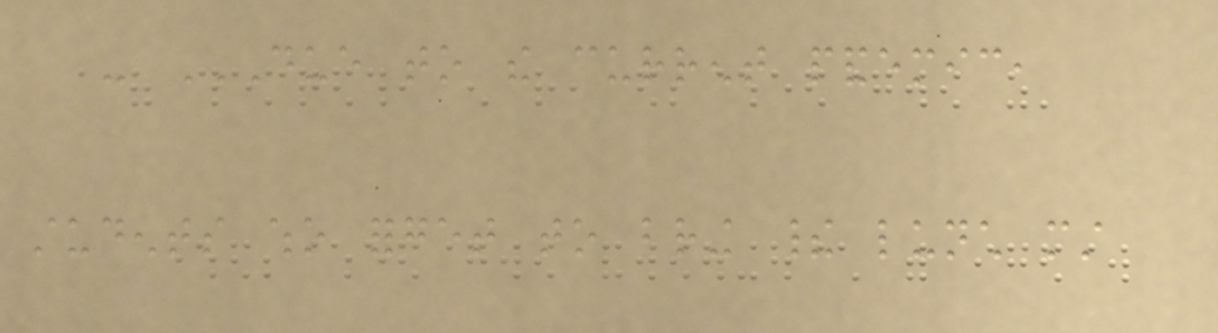- DUE TO THE CURRENT PANDEMIC,
STUDENTS WHO FORGET TO BRING THEIR LUNCH MUST
